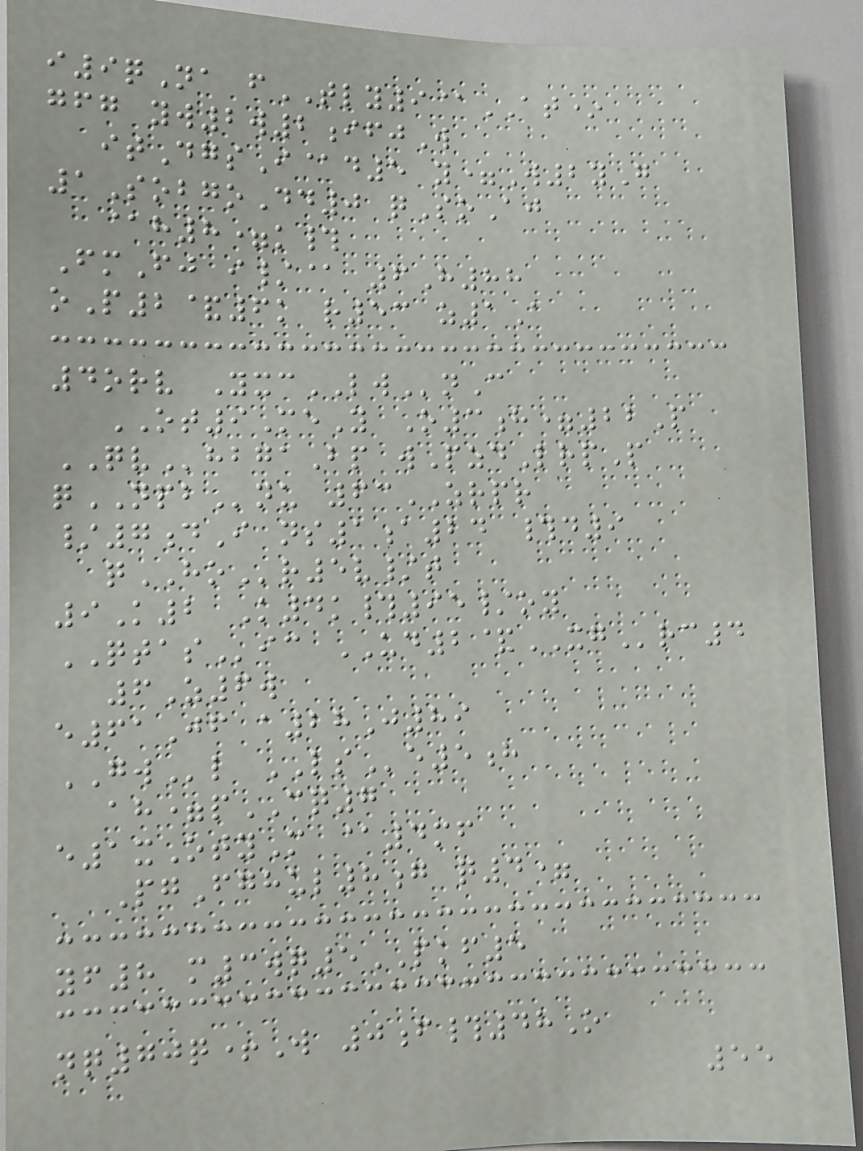i9qNa fTLY9@AT*
gfg yw2w2ifjW
itDgsI@d5 y=W2yG
1SobgoDd0 qSoAj
@h8=k#
FmFj i/@ 6H88
oP2&6k r53 z1A
4orv YxcLWnC
OT9MeY O3h=22P
QVhbgaBp wPzdLrpP
qNPBnu 63ZRPR
/7dI ns1a24 #d9
qHOr5v/t
9K2 K4k#95/oy
QTASic UD2&XGrc4
6Z6w
e61Jf a28J89
GWl LSe5h
ah=pCQ7
e1xOtyM @4mf
PgFghul8g q4=
yf8 m3wq5PKF5
nq70q+W 0f#48O
55
